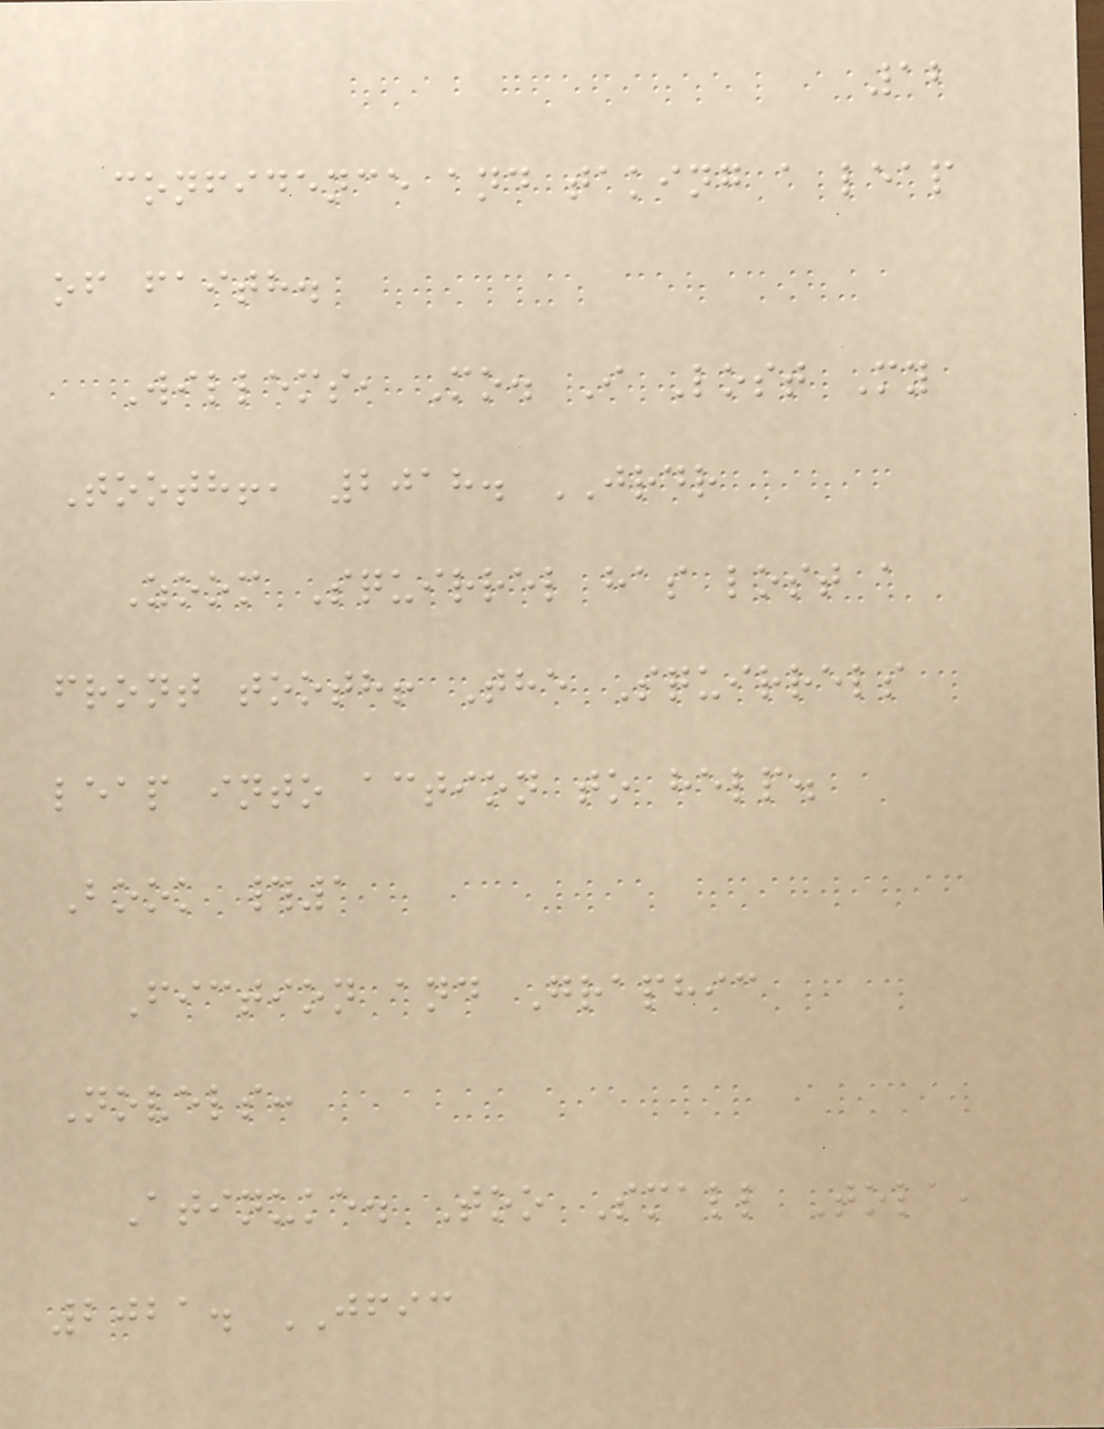12
confidence and taking a leap
of faith.
Willems, Mo. I Lost My
Tooth!, 2018. JRDR
Zoom Squirrel has lost a
front tooth! The Squirrels
leap into action to help.
Book #1
Fiction and Graphic
Novels:
Atinuke. Too Small Tola,
2021. JFIC
